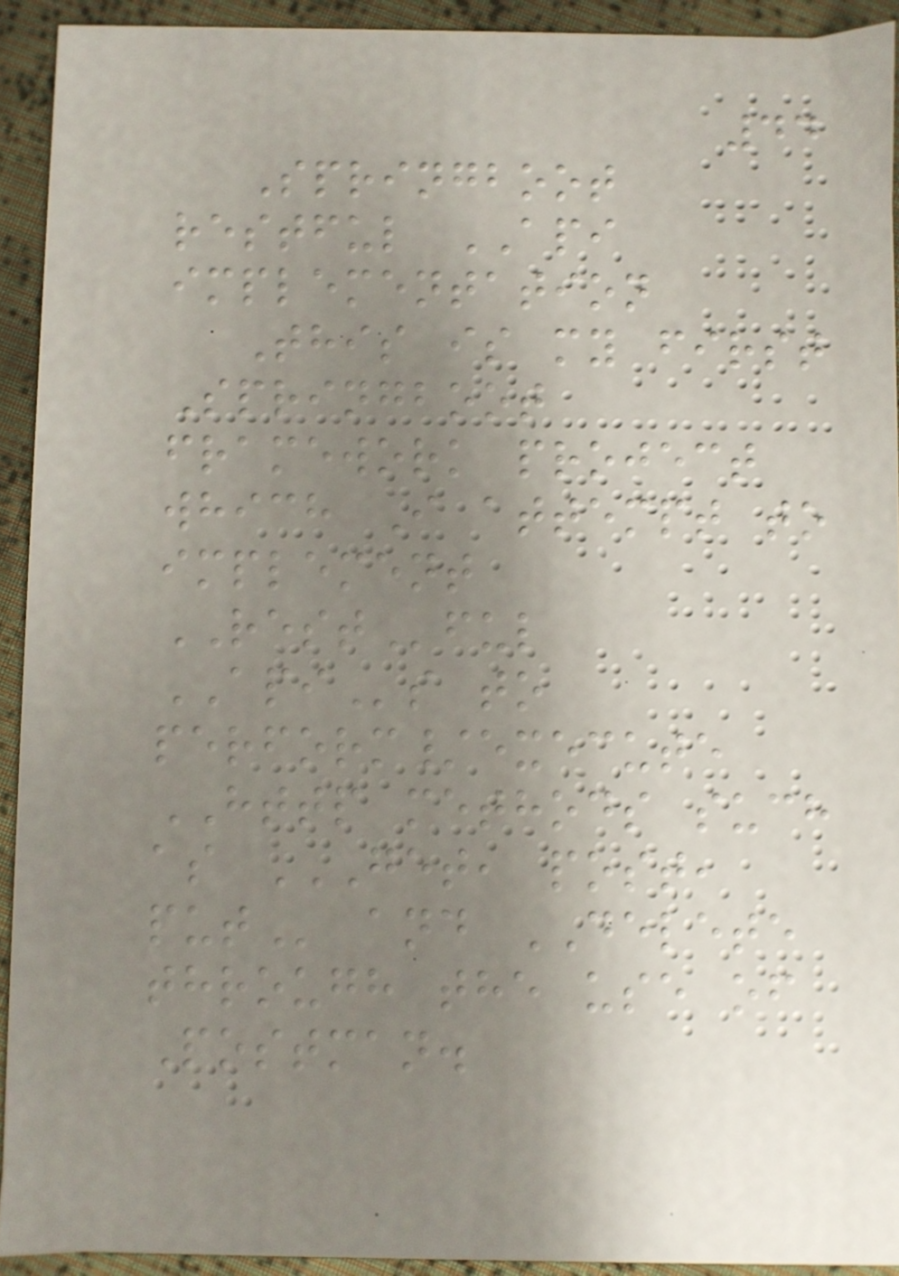44
Springboot
restful API
implementation
This is my first
Springboot
framework project
which I attempt to
implement
RESTful
APIs to
perform/execute
HTTP methods such
as GET, POST,
PUT and DELETE
through the use of
Postman.
